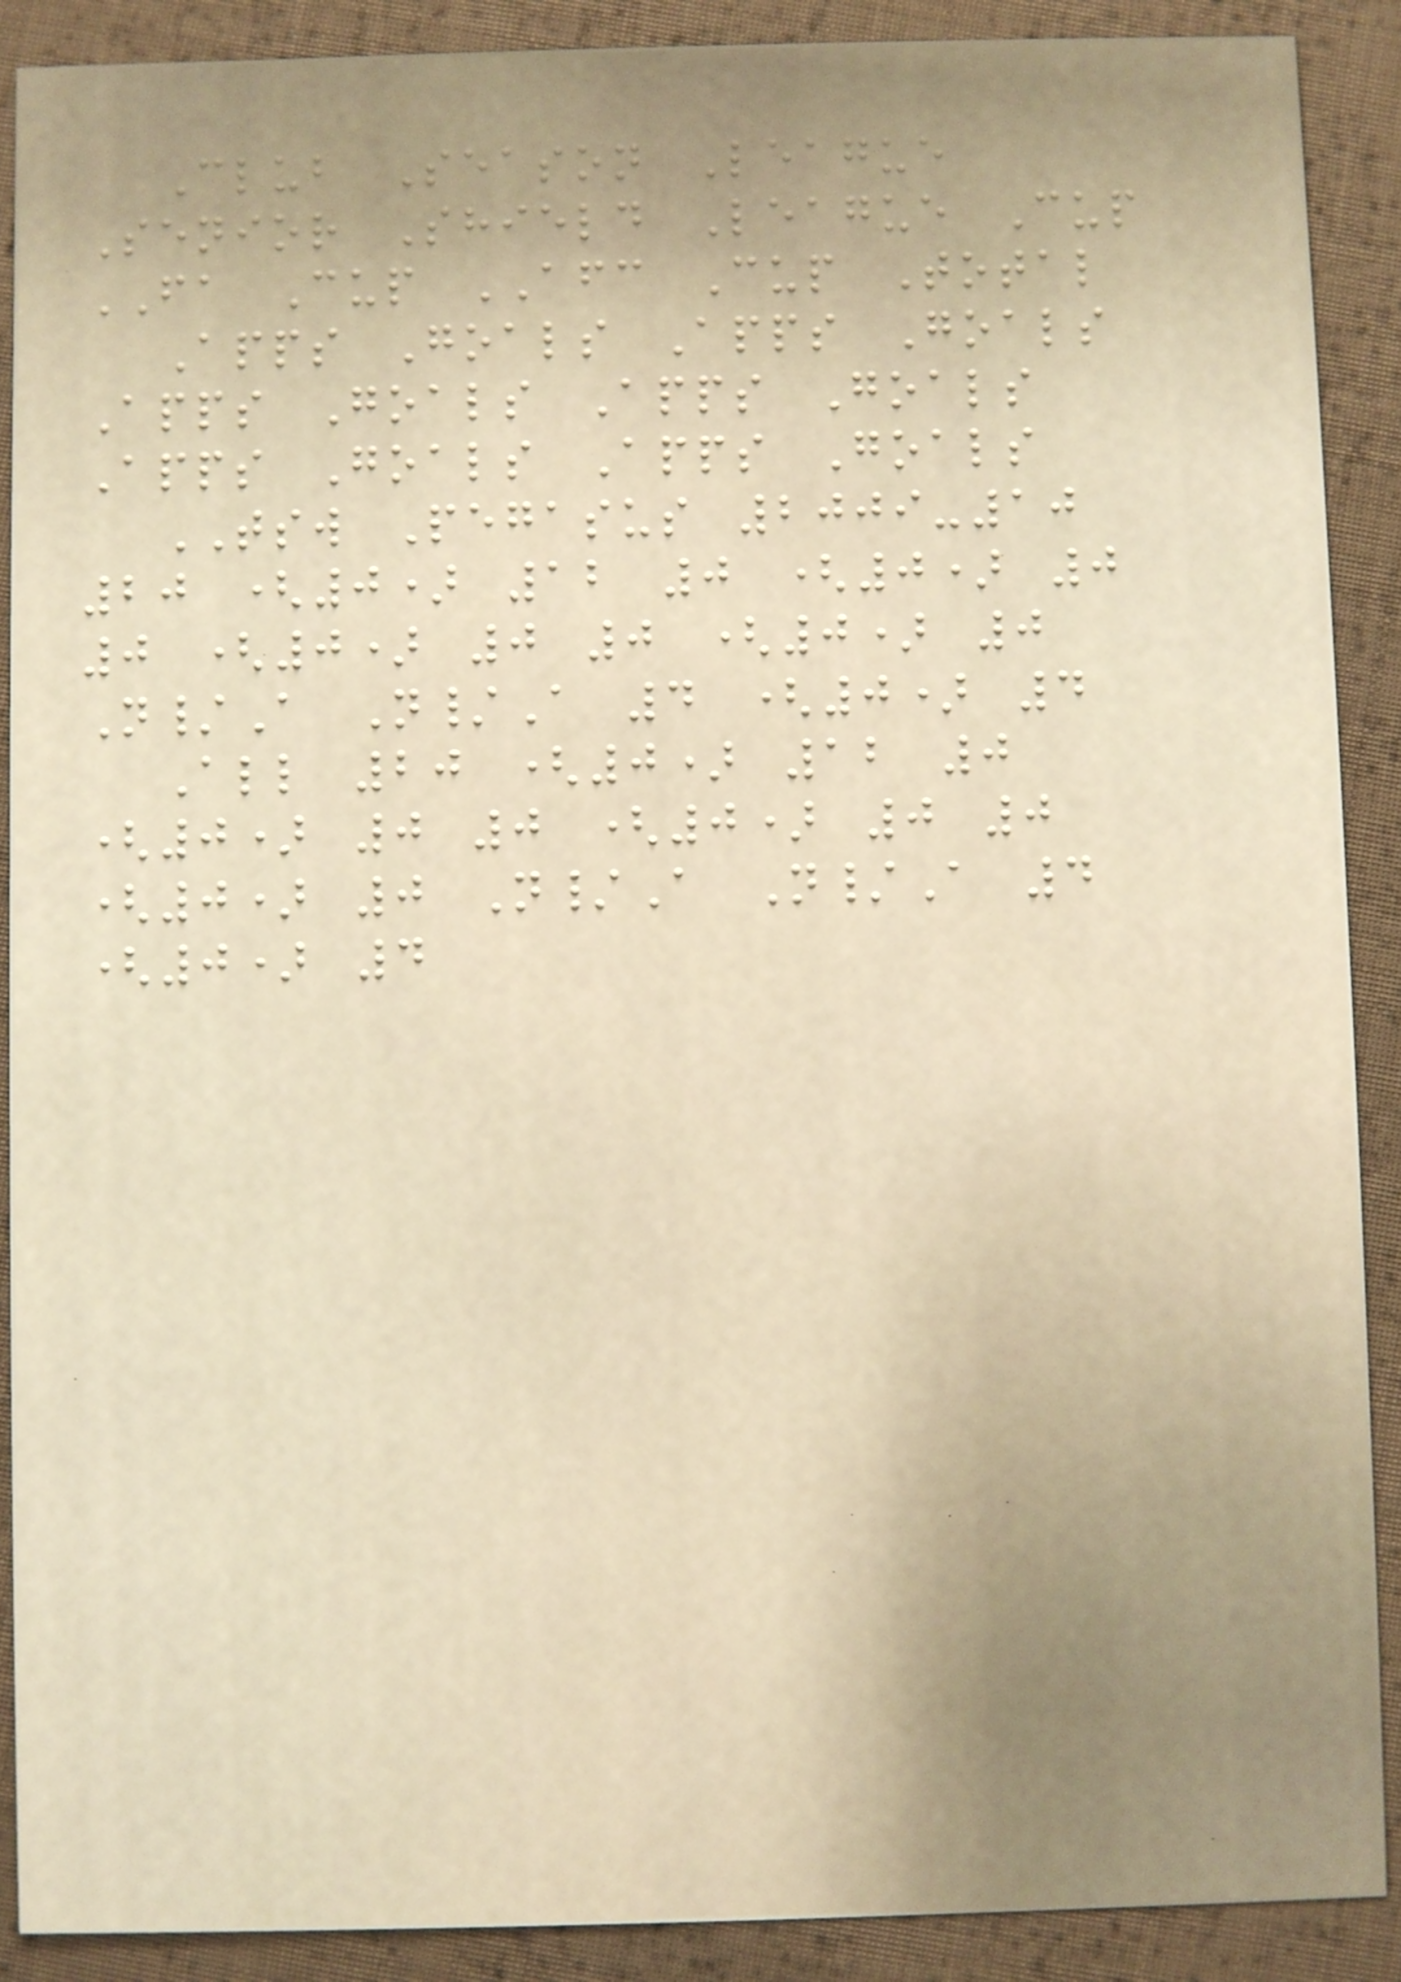Club Season League
Senior Shield League Cup
FA Cup AFC Cup Total
Apps Goals Apps Goals
Apps Goals Apps Goals
Apps Goals Apps Goals
TSW Pegasus 2009-10
20 (0) 12 0 (0) 0
0 (0) 0 0 (0) 0
N/A N/A 4 (0) 4
All 20 (0) 12 0
(0) 0 0 (0) 0 0
(0) 0 N/A N/A 4
(0) 4
